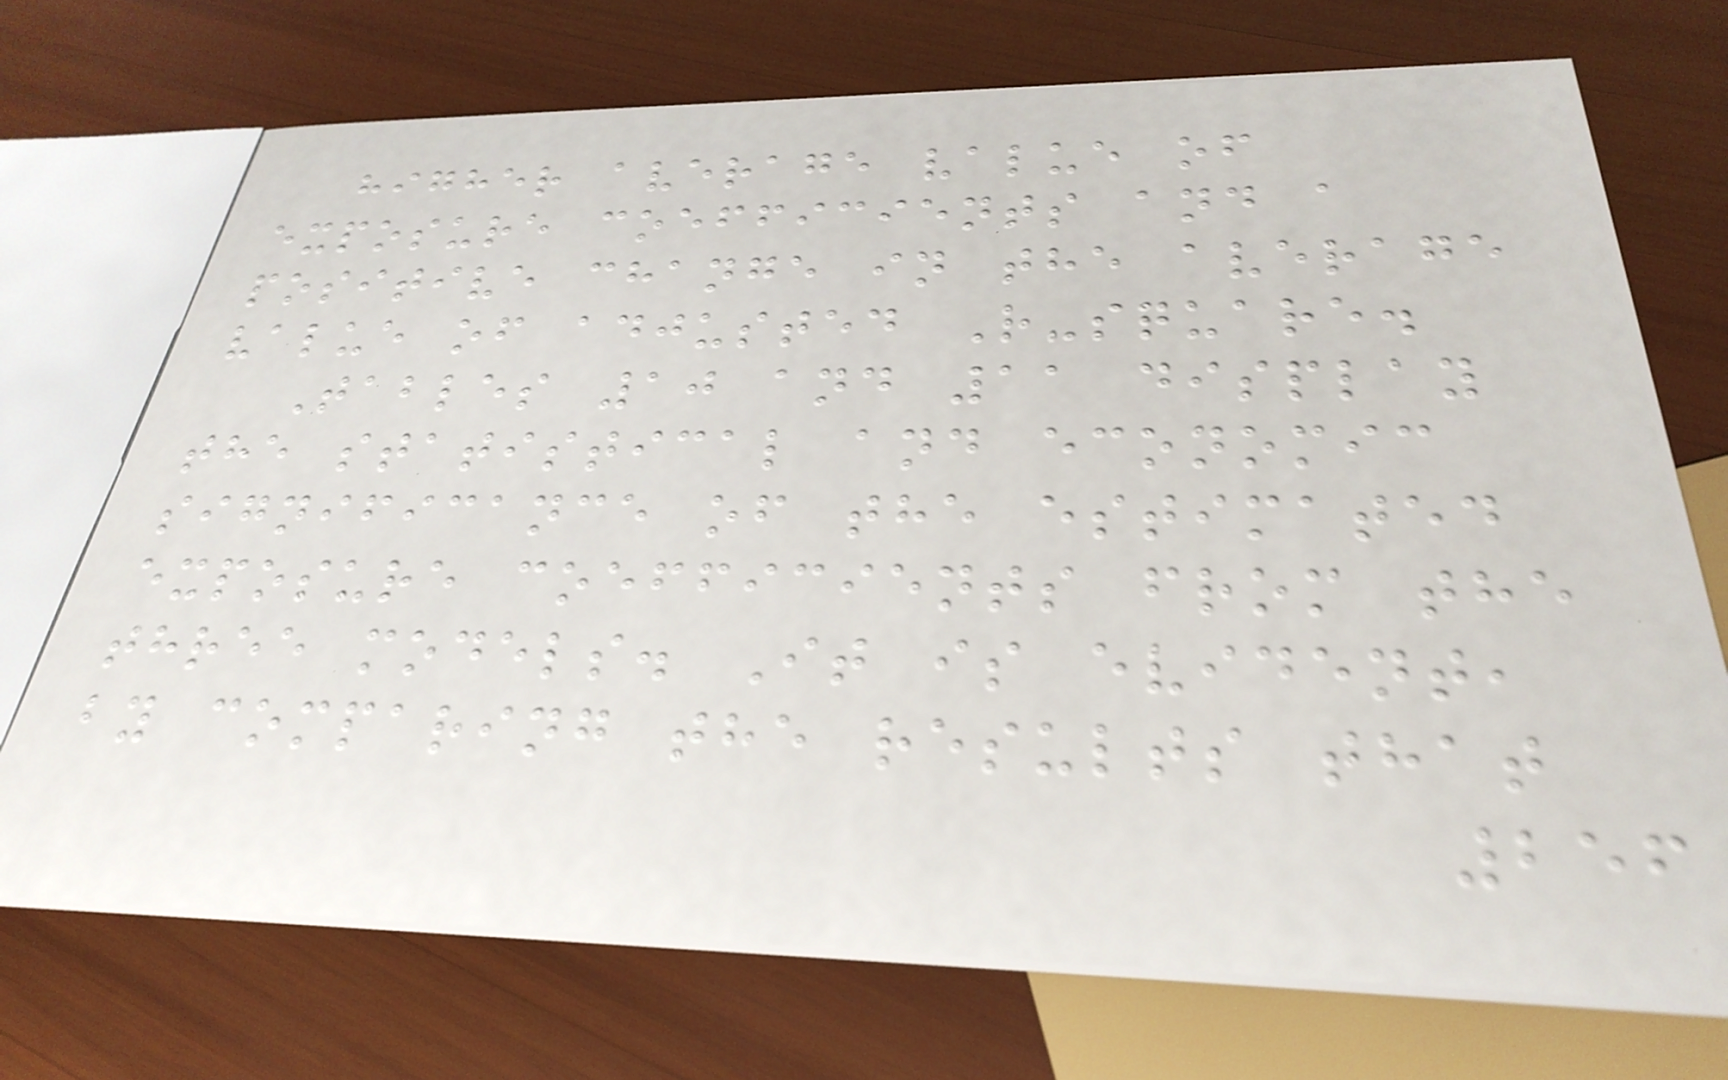higher average value of
exposure coefficients and a
positive change in the average
value of adjusted R-square.
Tables 10 and 11 display
the statistical and economic
significance of the estimated
exposure coefficients from the
three models. It is evident,
by comparing the results that
256
